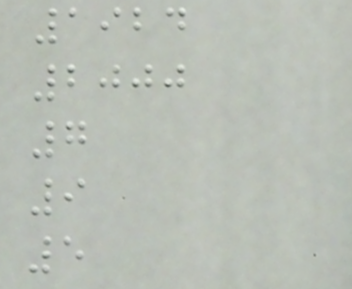1924
2000
7
9
5
